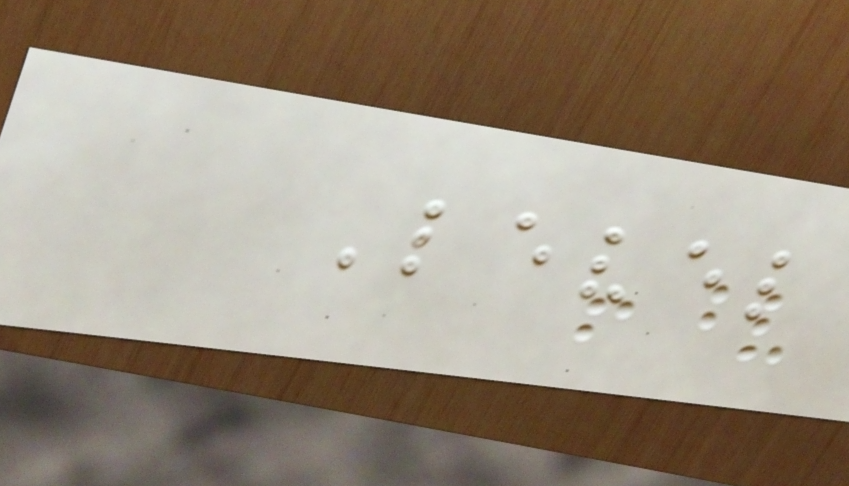Level
